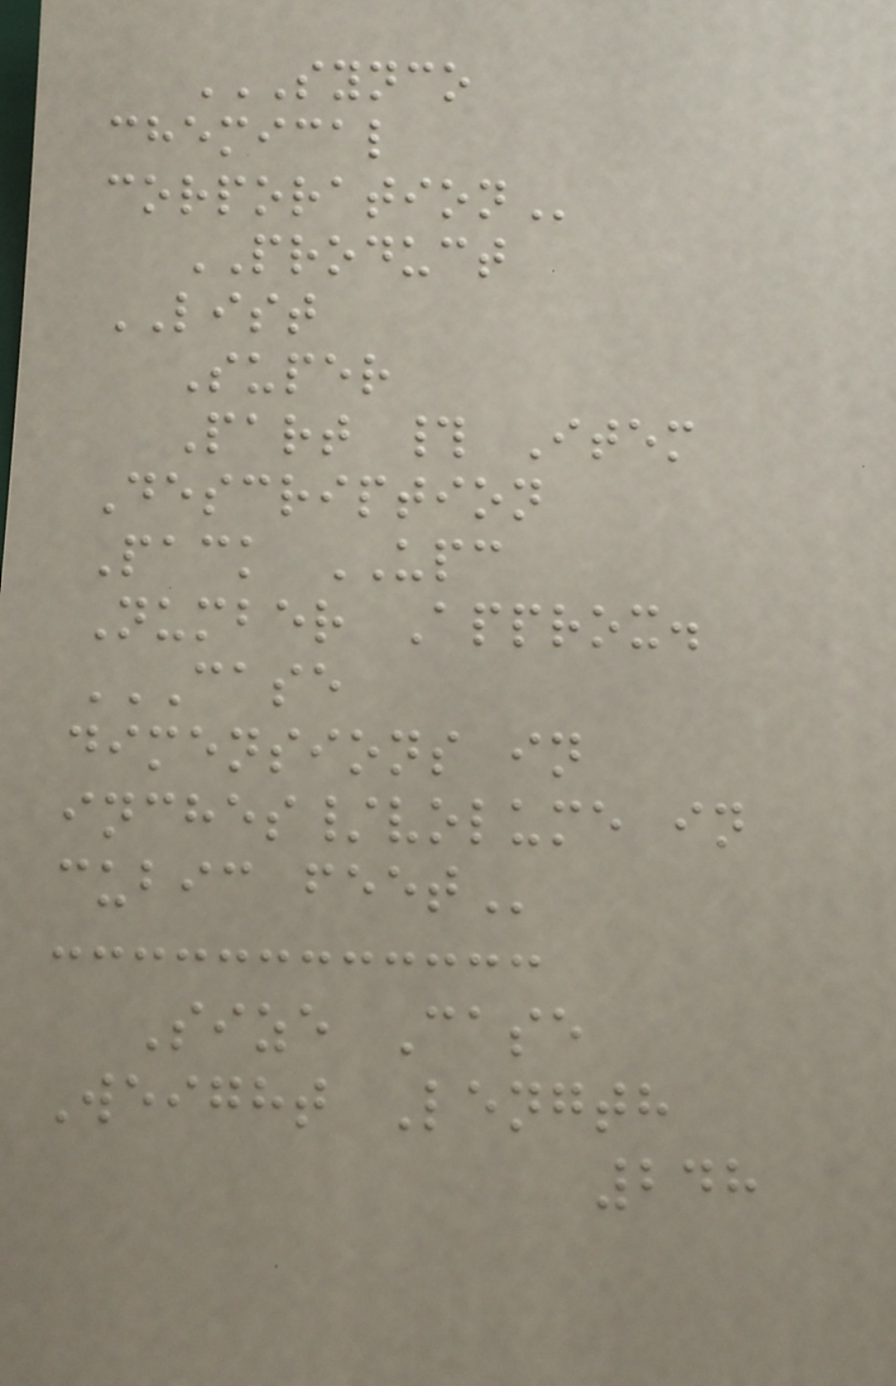SYNCO
CHEMICAL
CORPORATION
PRODUCT
LIST
Super
Part # Item
Description
Pack UPC
Number Approx.
CASE
DIMENSIONS IN
INCHES/VOLUME IN
CUBIC FEET
Size Case
Weight Length
248
